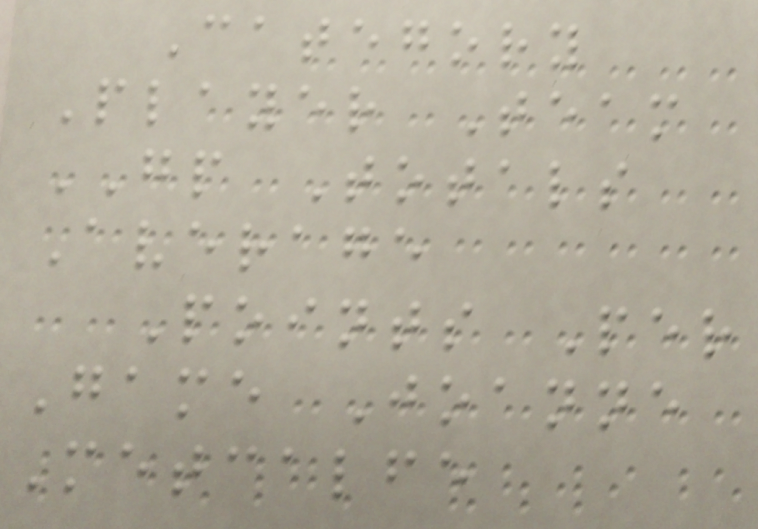Category
Player Team
GP Totals
Average
Points Per
Game Joanne
Metcalfe
